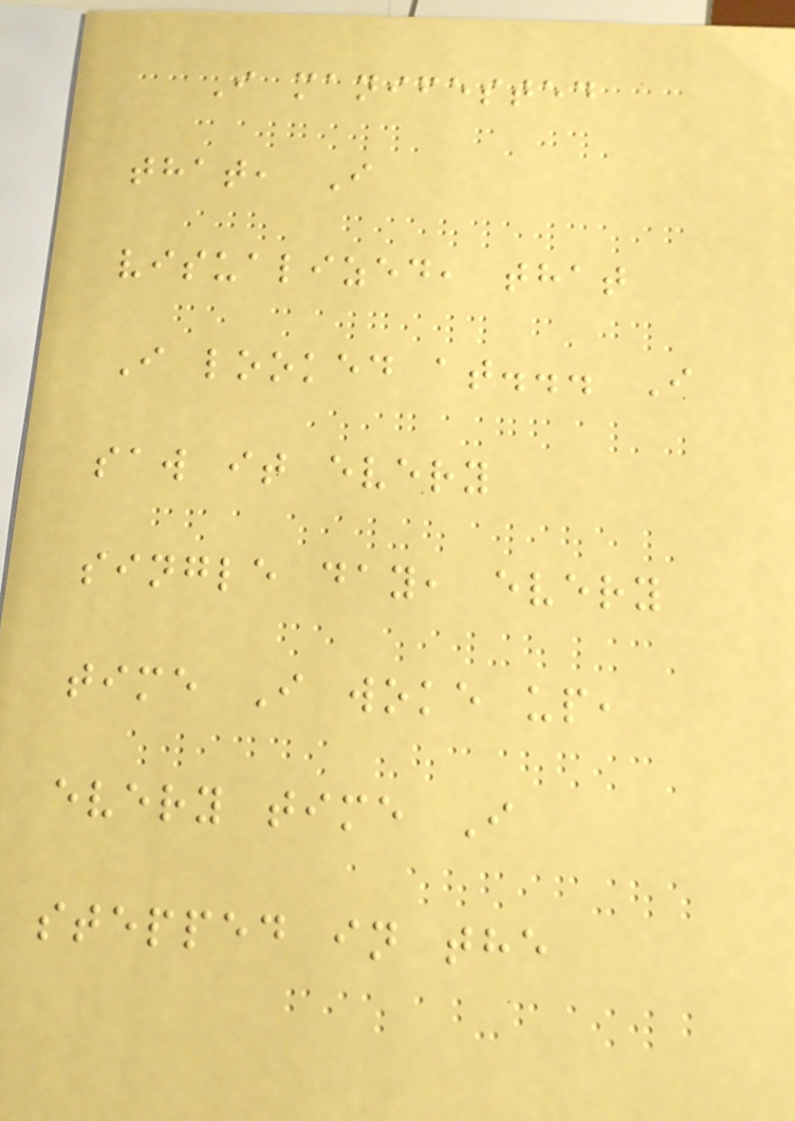I manifested
that, I
visualized, that
I looked at... I
saw it every
single day, every
time I woke up,
every time I
stepped in the
